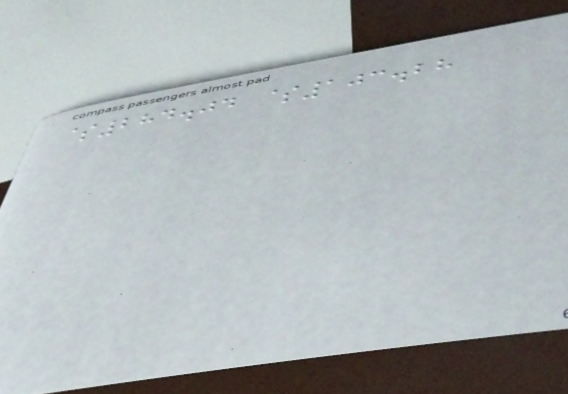$284.04 $103.28
